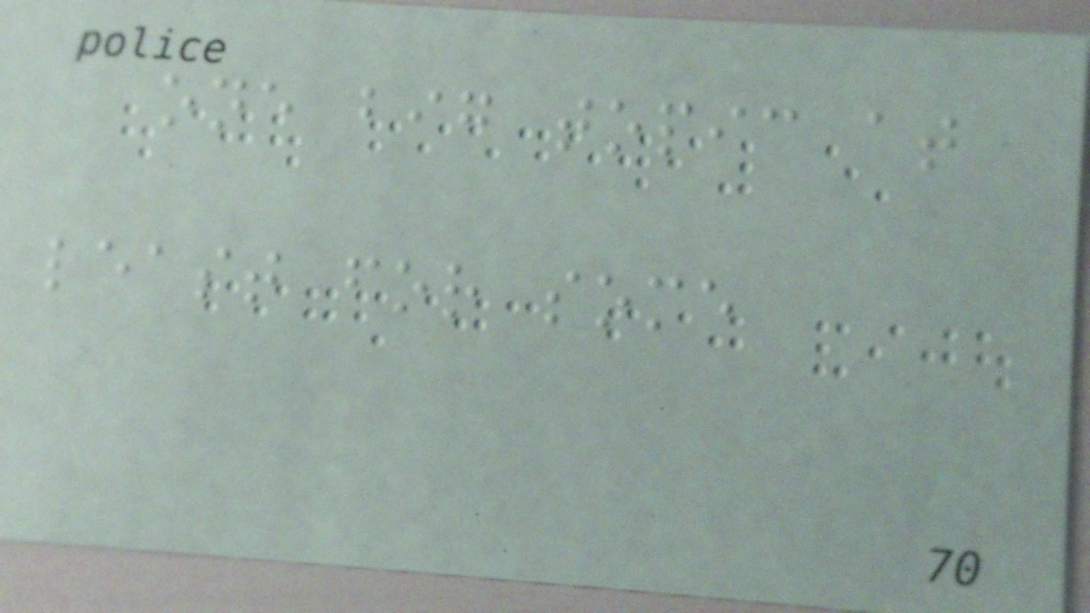one big topic at
least for some
